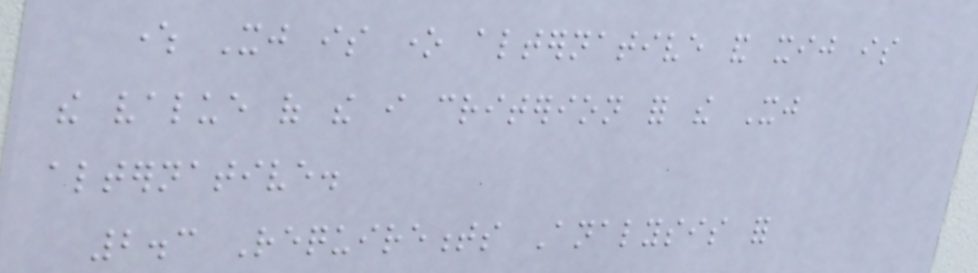where Xj is one alternative and xij is
the value of the i criterion for the Xj
alternative.
2.3 Requirements Analysis for
